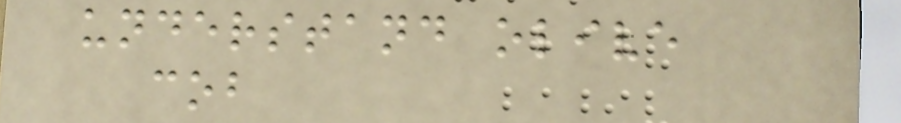understand olive
cob
